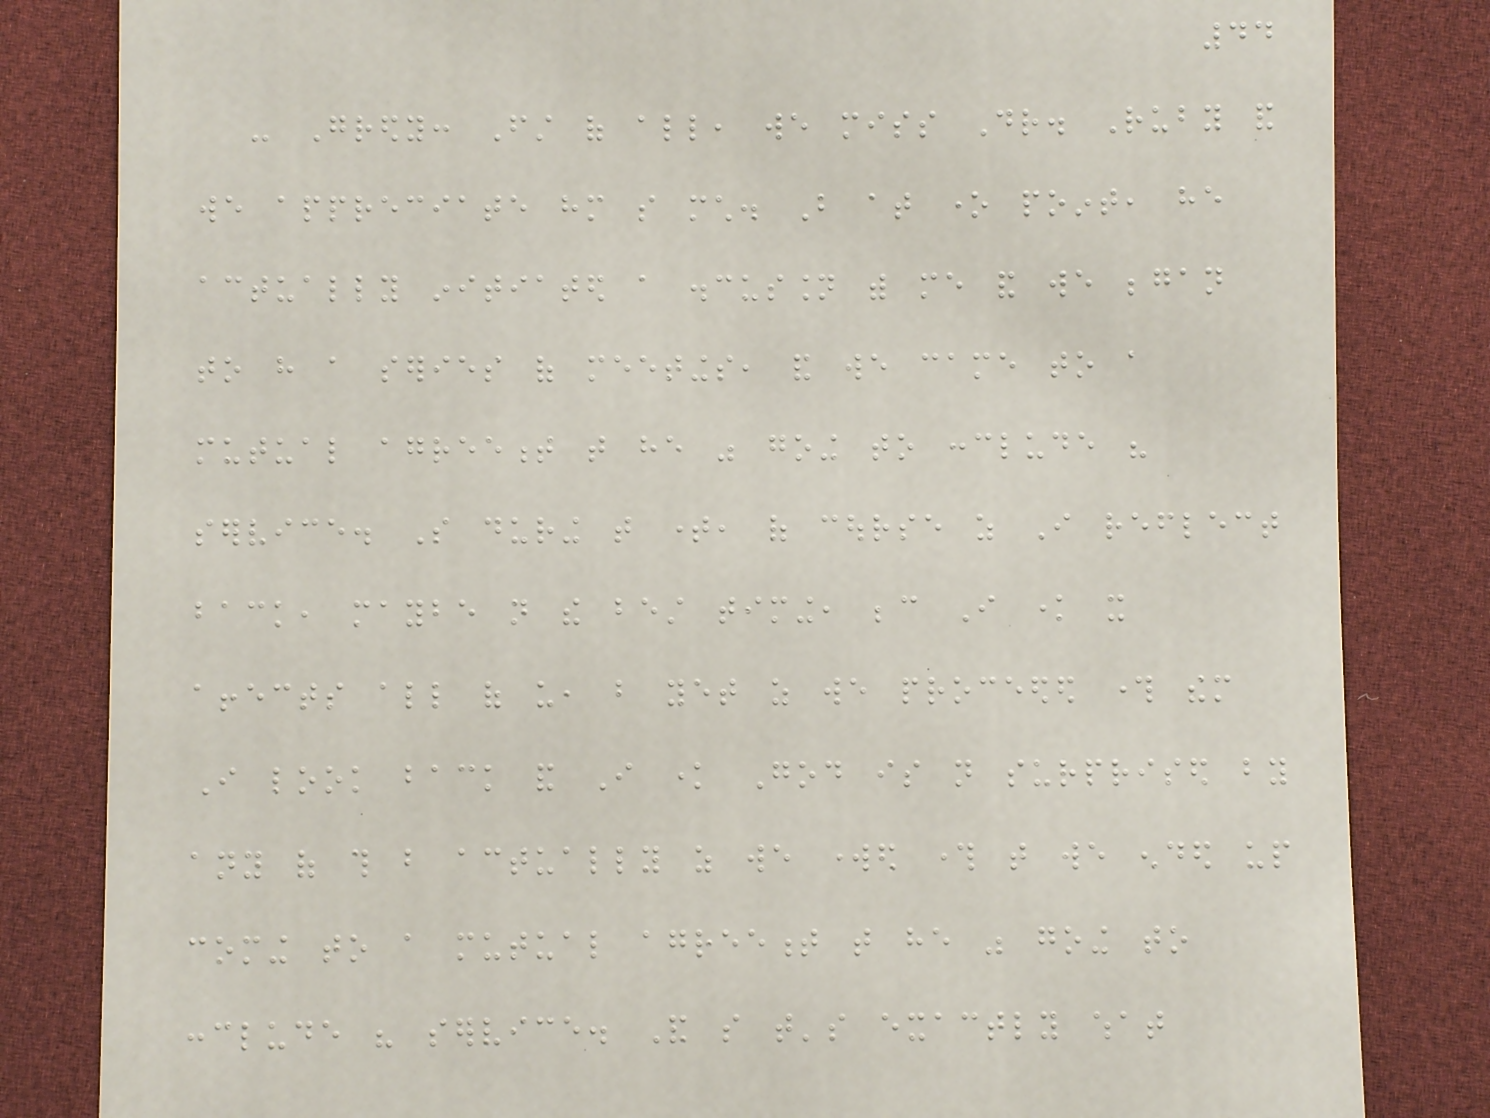44
- Gredy: First of all, we miss Dr. Ruby and
we appreciate him so much. But at one point, he
actually initiated a discussion with me and we began
to have a series of meetings, and we came to a
mutual agreement that he was going to conclude his
service. So during that time, of course as I reflect
back, maybe not the best timing, because I know it
affects all of us, but yet as we proceeded through them
I look back and I know God is not surprised by
any of this but actually as we worked through that we ended up
coming to a mutual agreement that he was going to
conclude his service. And so that's exactly what
